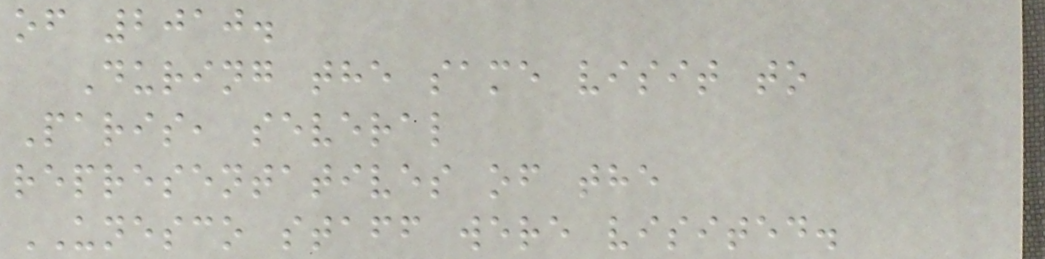of 2010.
During the same visit to
Paris, several
representatives of the
UNESCO staff were visited.
